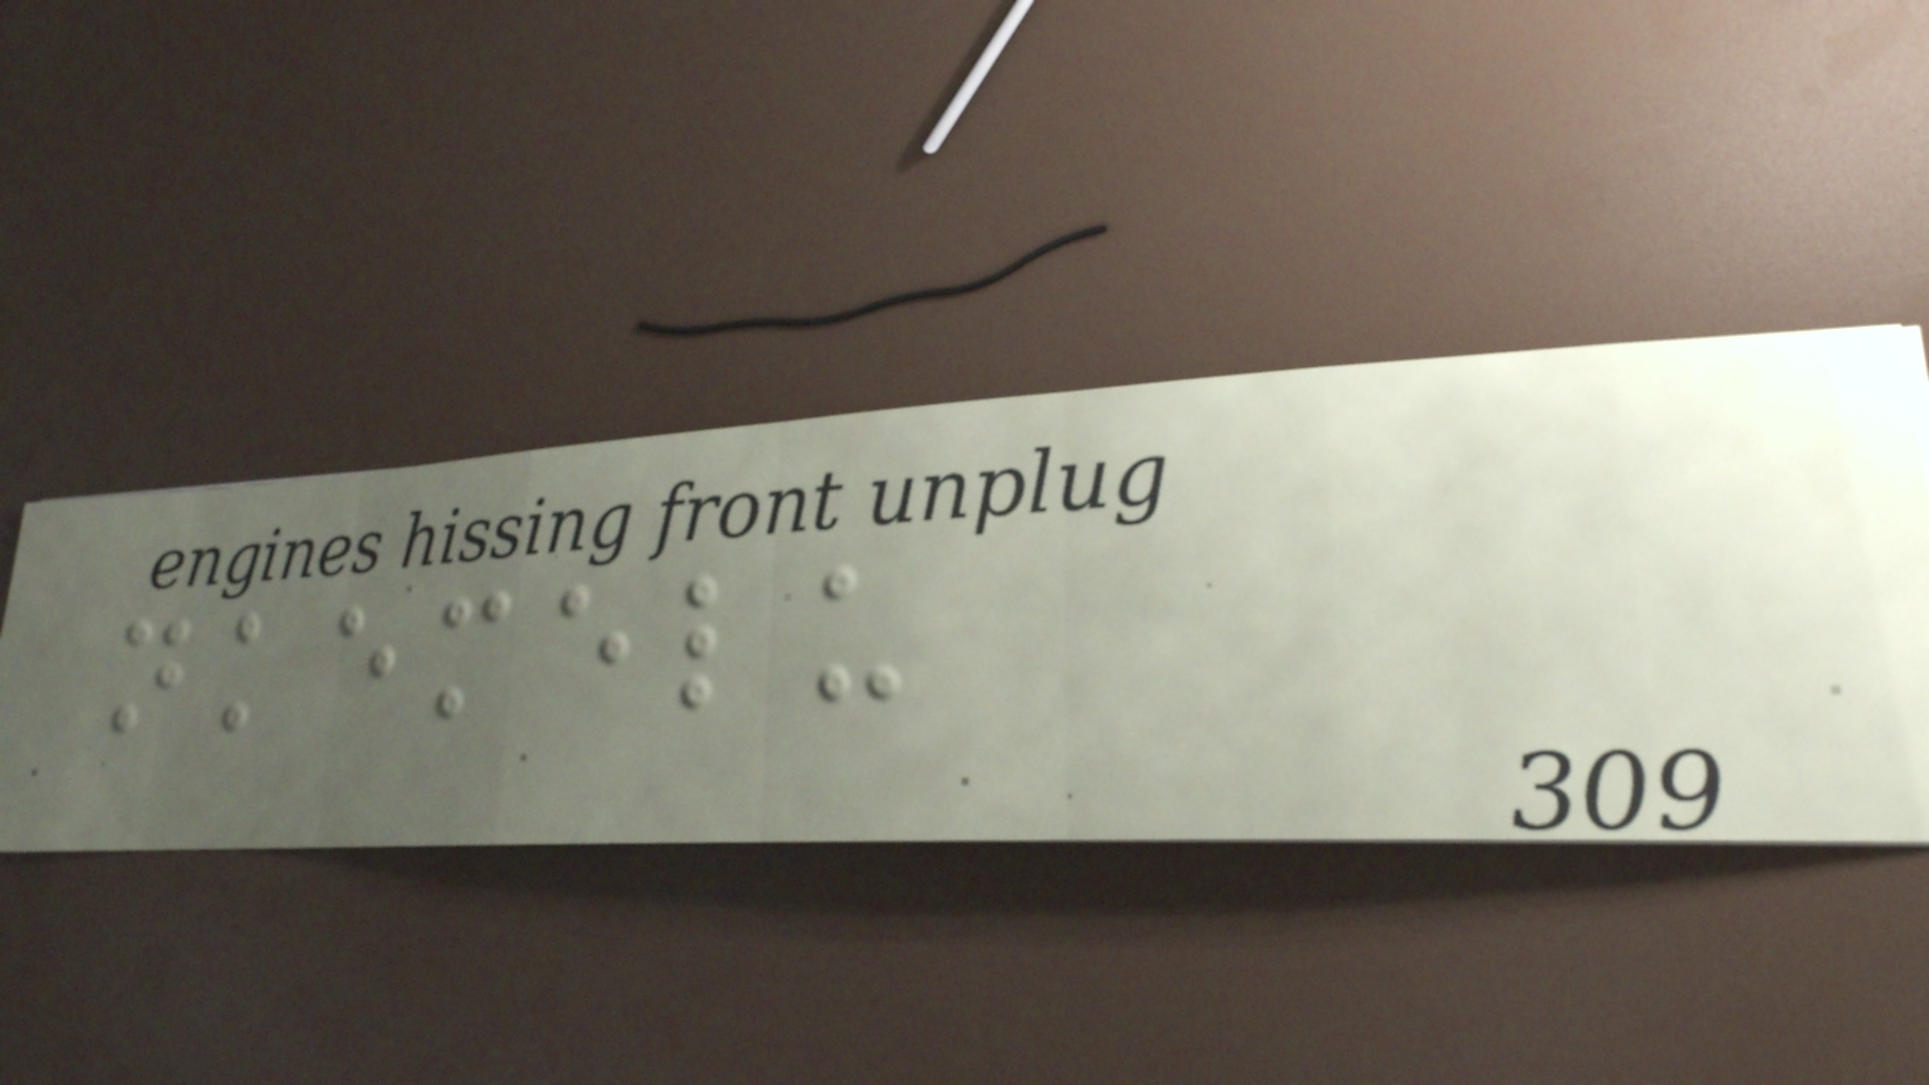nkemelu
